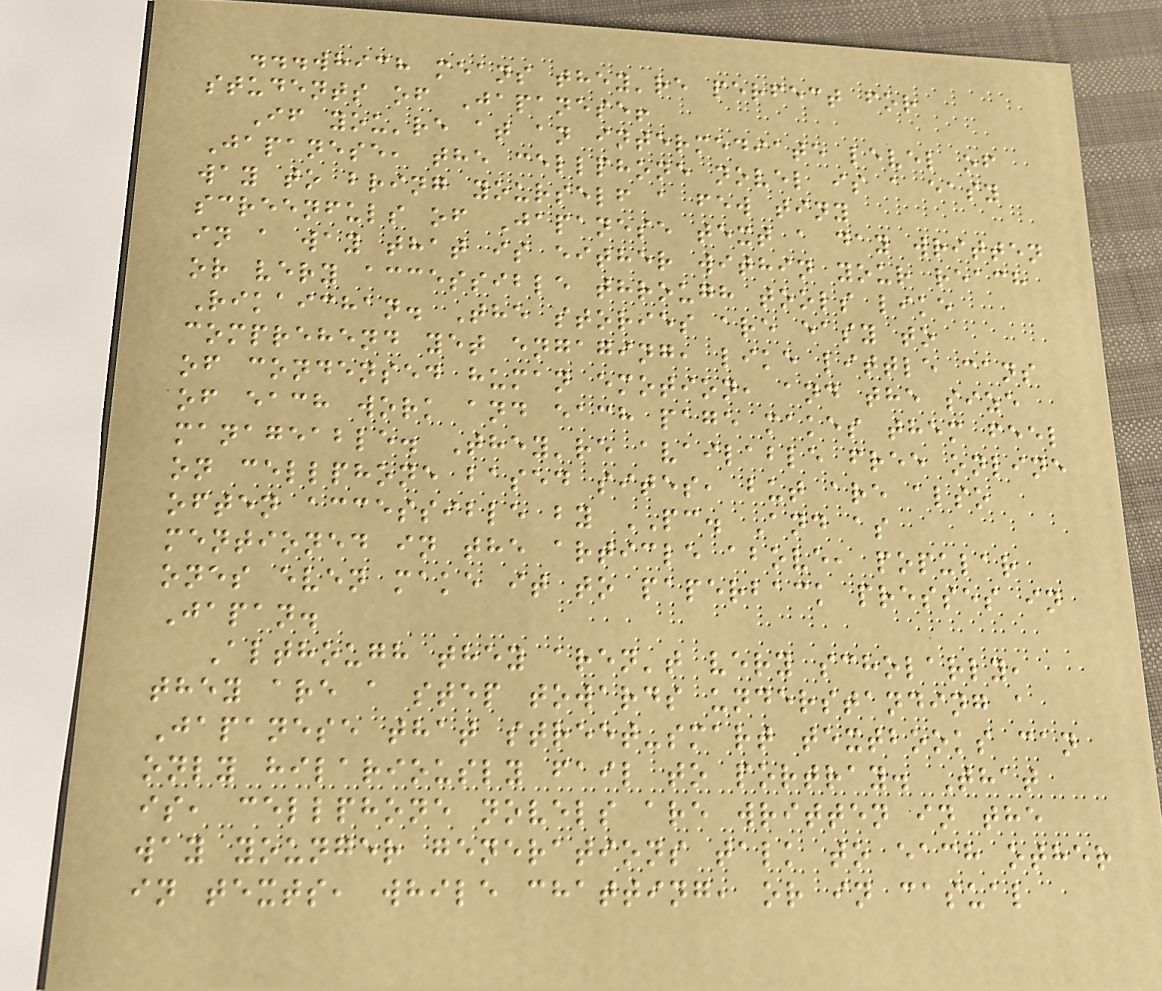...which means they're perfect for
students of Japanese!
If you're at an intermediate level of
Japanese, the cellphone novel is a easy
way to bring yourself a few tiny
screenfuls of Japanese text a day written
in a way that is either within your reach
or very accessible through tools like
Rikaichan. The stories are easy to
comprehend yet engaging, like little cans
of condensed human emotion, and the size
of each work and each page makes them feel
manageable. They're available free online
on cellphone based sites, but are also
often accessible by PC. And as
mentioned in the article above, popular
ones even make it to paperback presses in
Japan.
Although they aren't very scholarly,
they are a step towards understanding a
Japanese that street-smart textbooks can
only hilariously fail to portray. That
is, cellphone novels are written in the
way younger generations talk to each other
in texts, while chatting, or in casual
